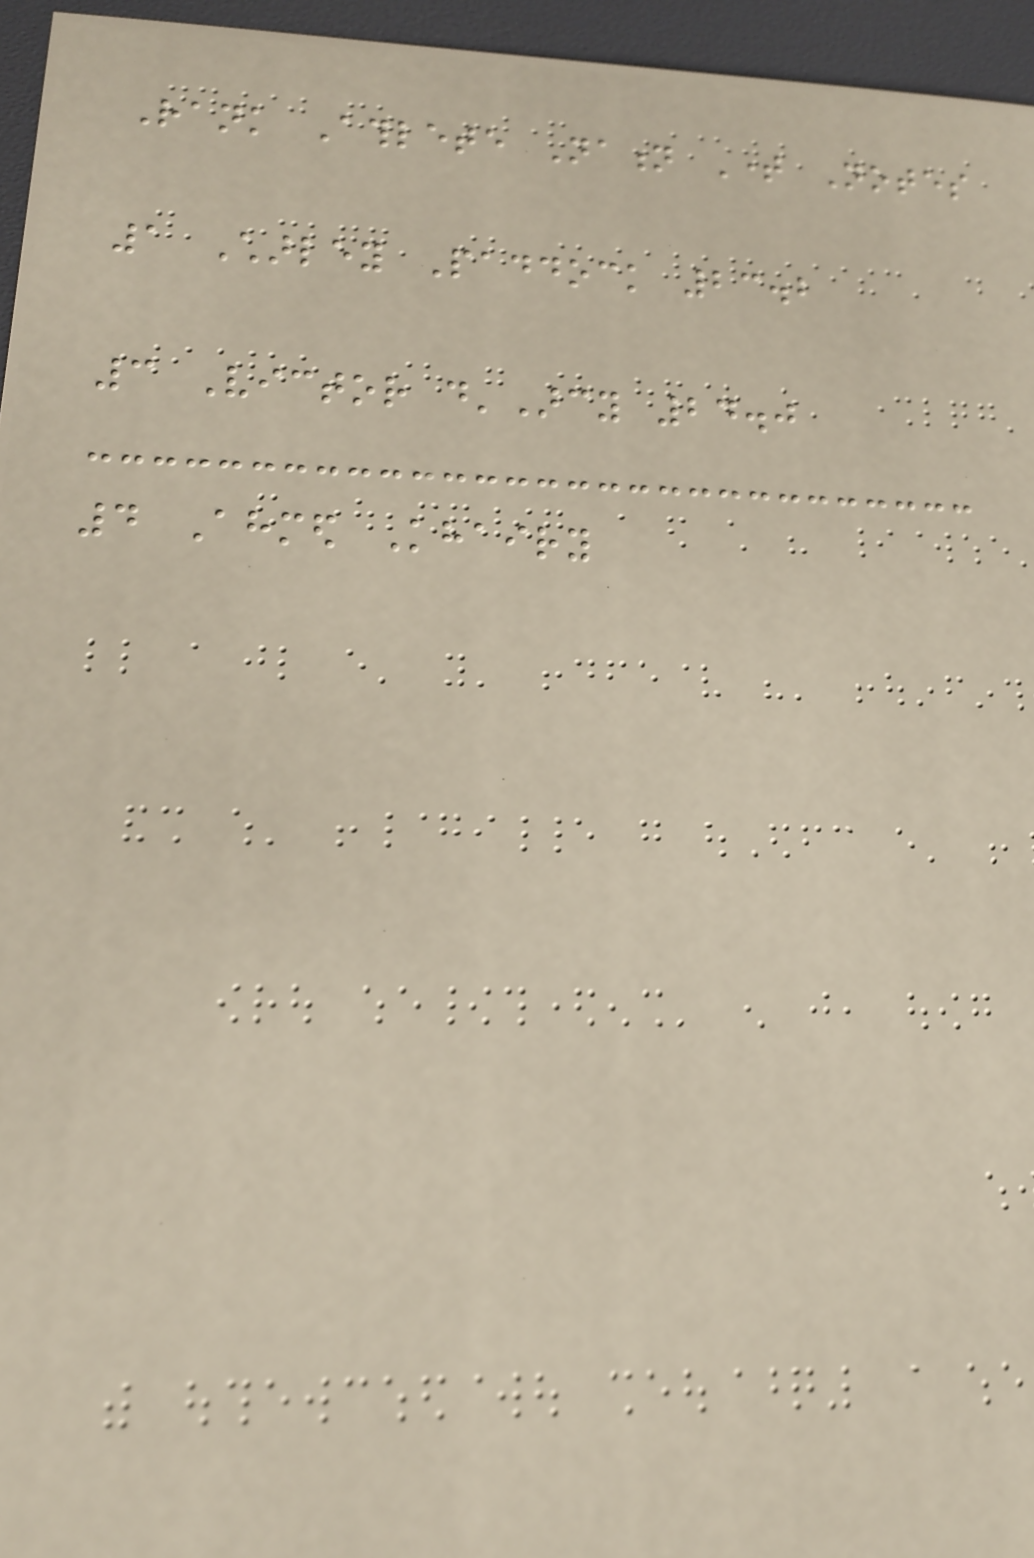Rank Athlete Nation Time Notes
1 Charley Paddock 23.2
3 Victor d'Arcy 24.0
4 Ahmed Khairy
